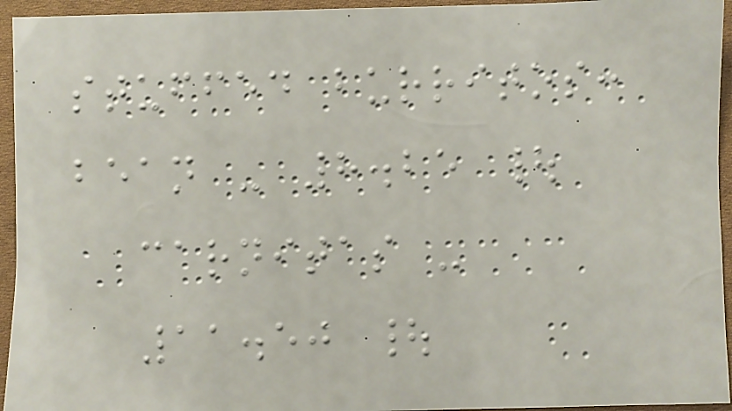stuffed burritos:
bean - 8.25 |
carnitas -
11.50 |
